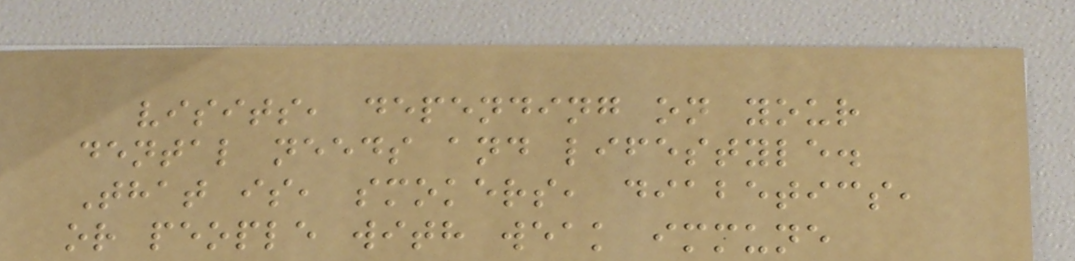visits, depending on your
dental needs and lifestyle.
That is, smokers, diabetics,
or people with weak immune
